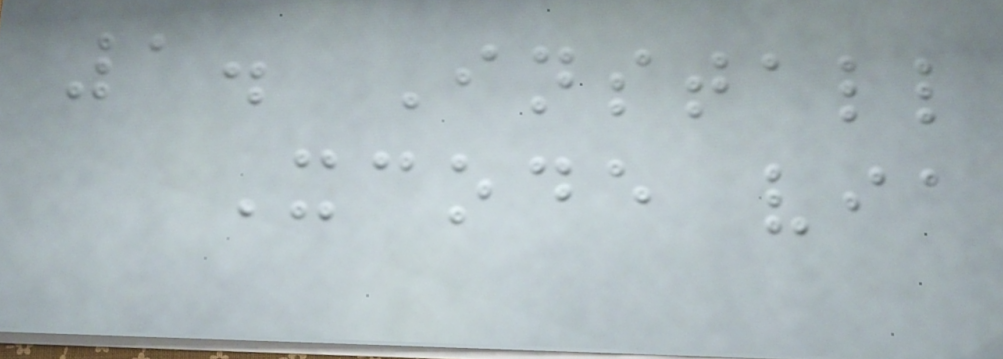1. Install
Xcode via
